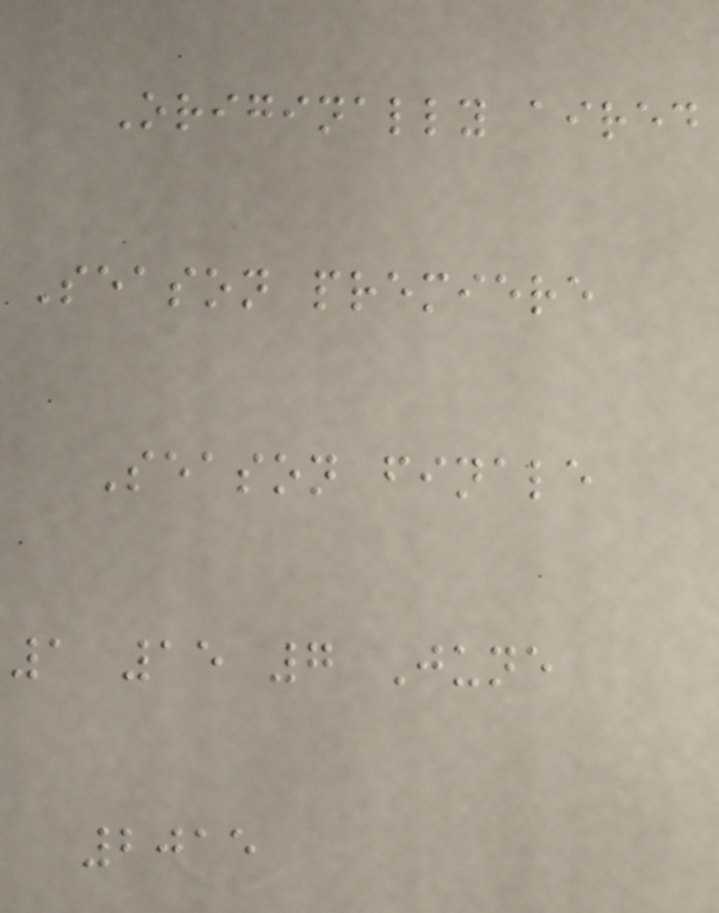Originally aired
Season premiere
Season finale
1 15 7 June
2015
